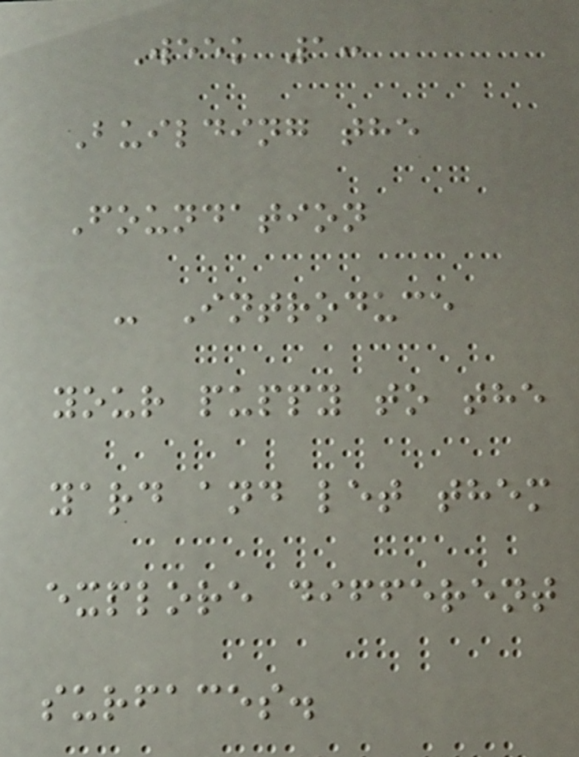Week 1:
Building the
Foundation
- Introduce
your puppy to the
yard and let them
explore different
surfaces.
